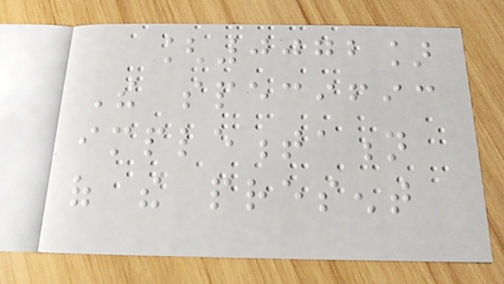[0072]
The specific
implementation
of the present
